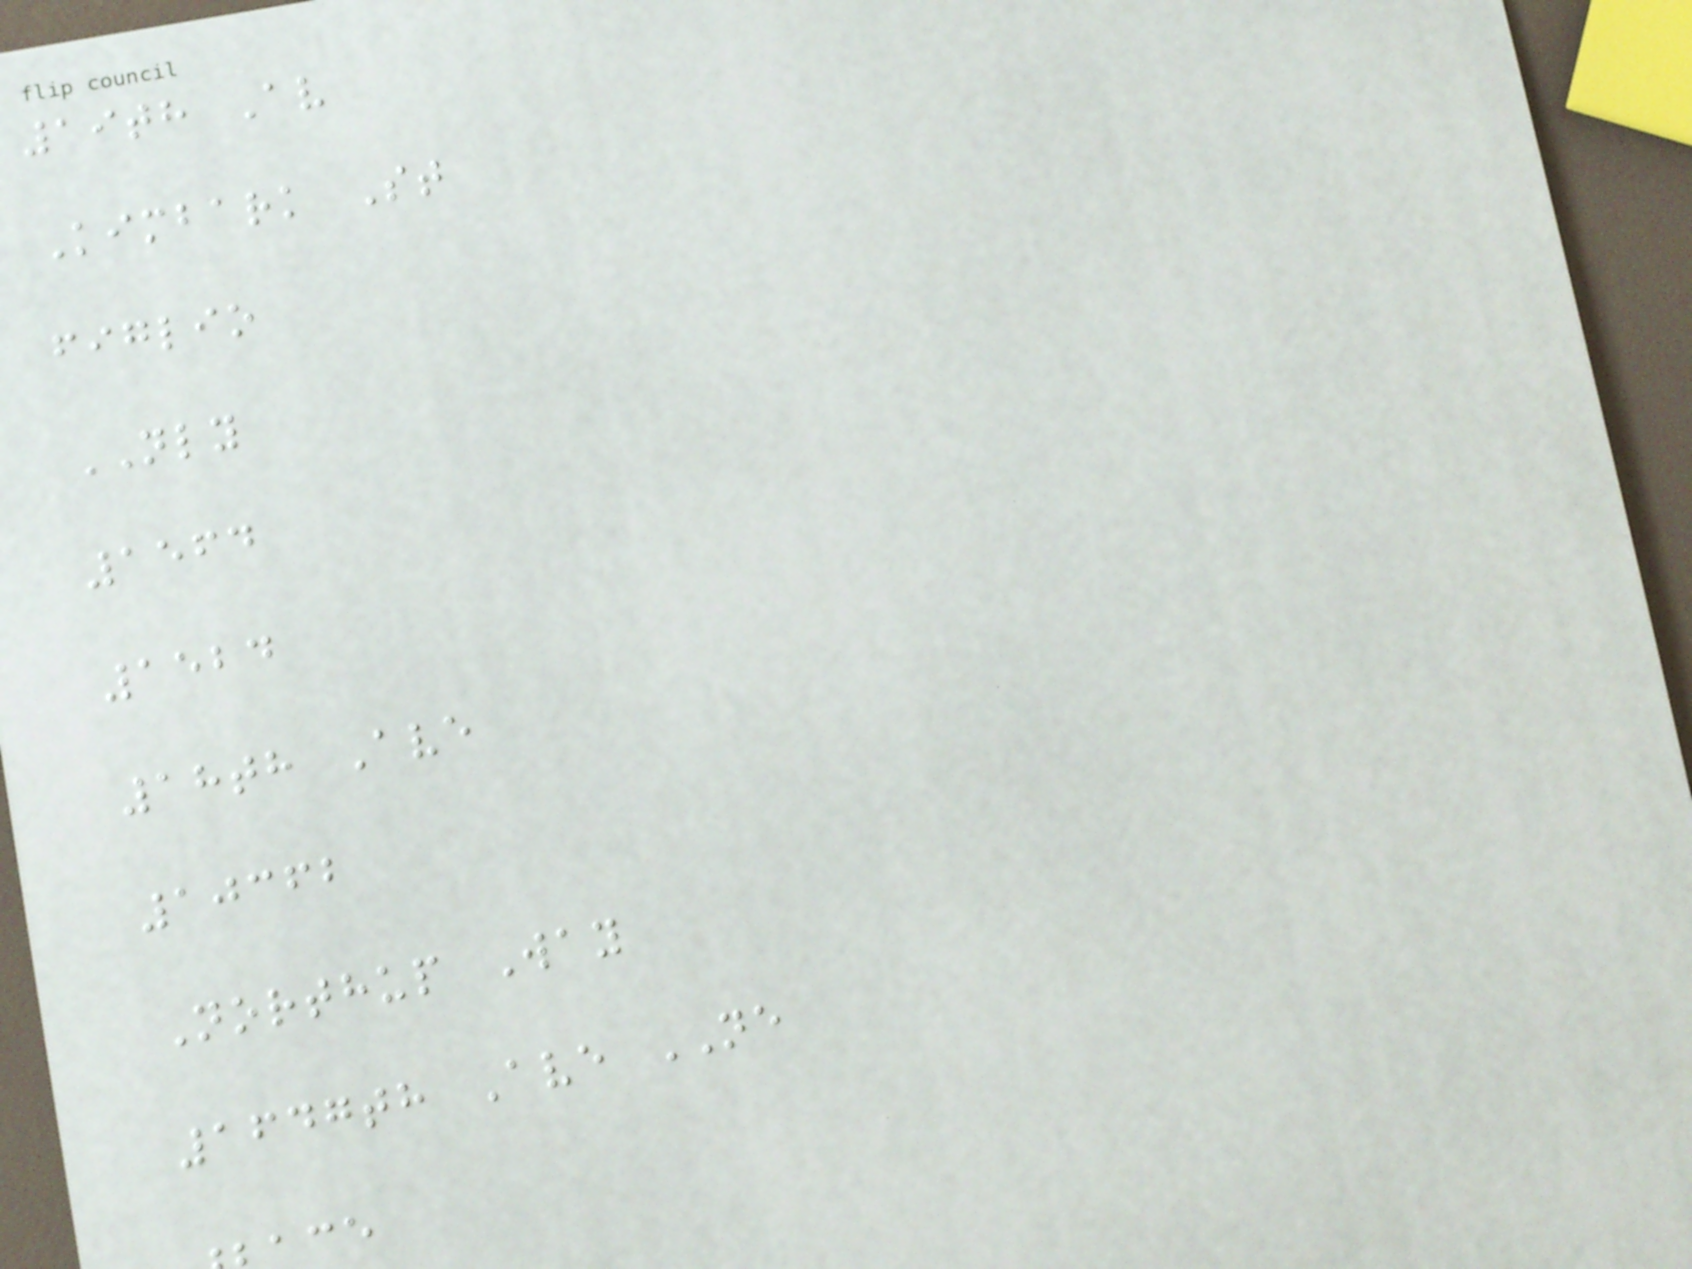19th Av
Kimbark St
figlio
NLY
1564
1524
18th Ave
10362
Northup Way
1647th Ave NE
